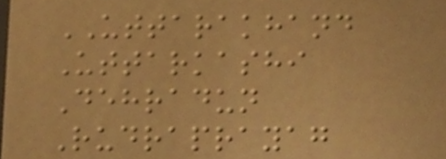UTTARAKHAND
Uttarkashi
Dehradun
Rudraprayag
